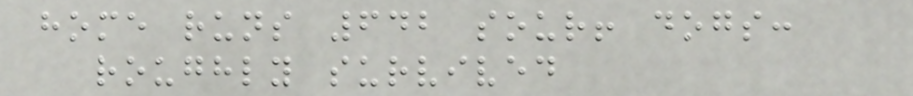home runs 642 sour! dogs:
roughly survived
